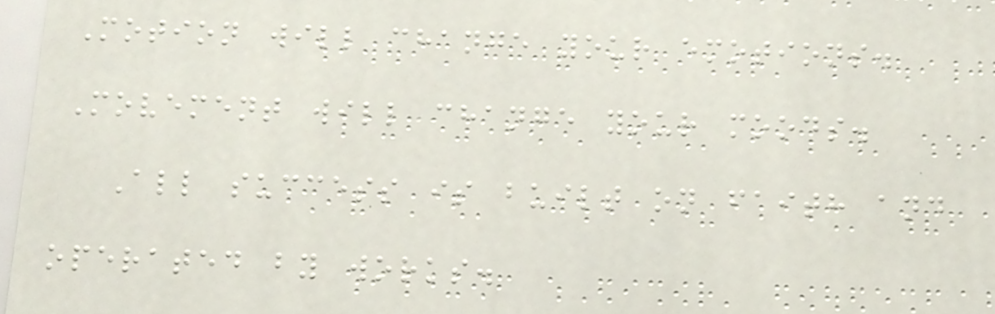Motion will change your emotions.
Movement will change your moods.
All success is built on faith and
operated by works.
